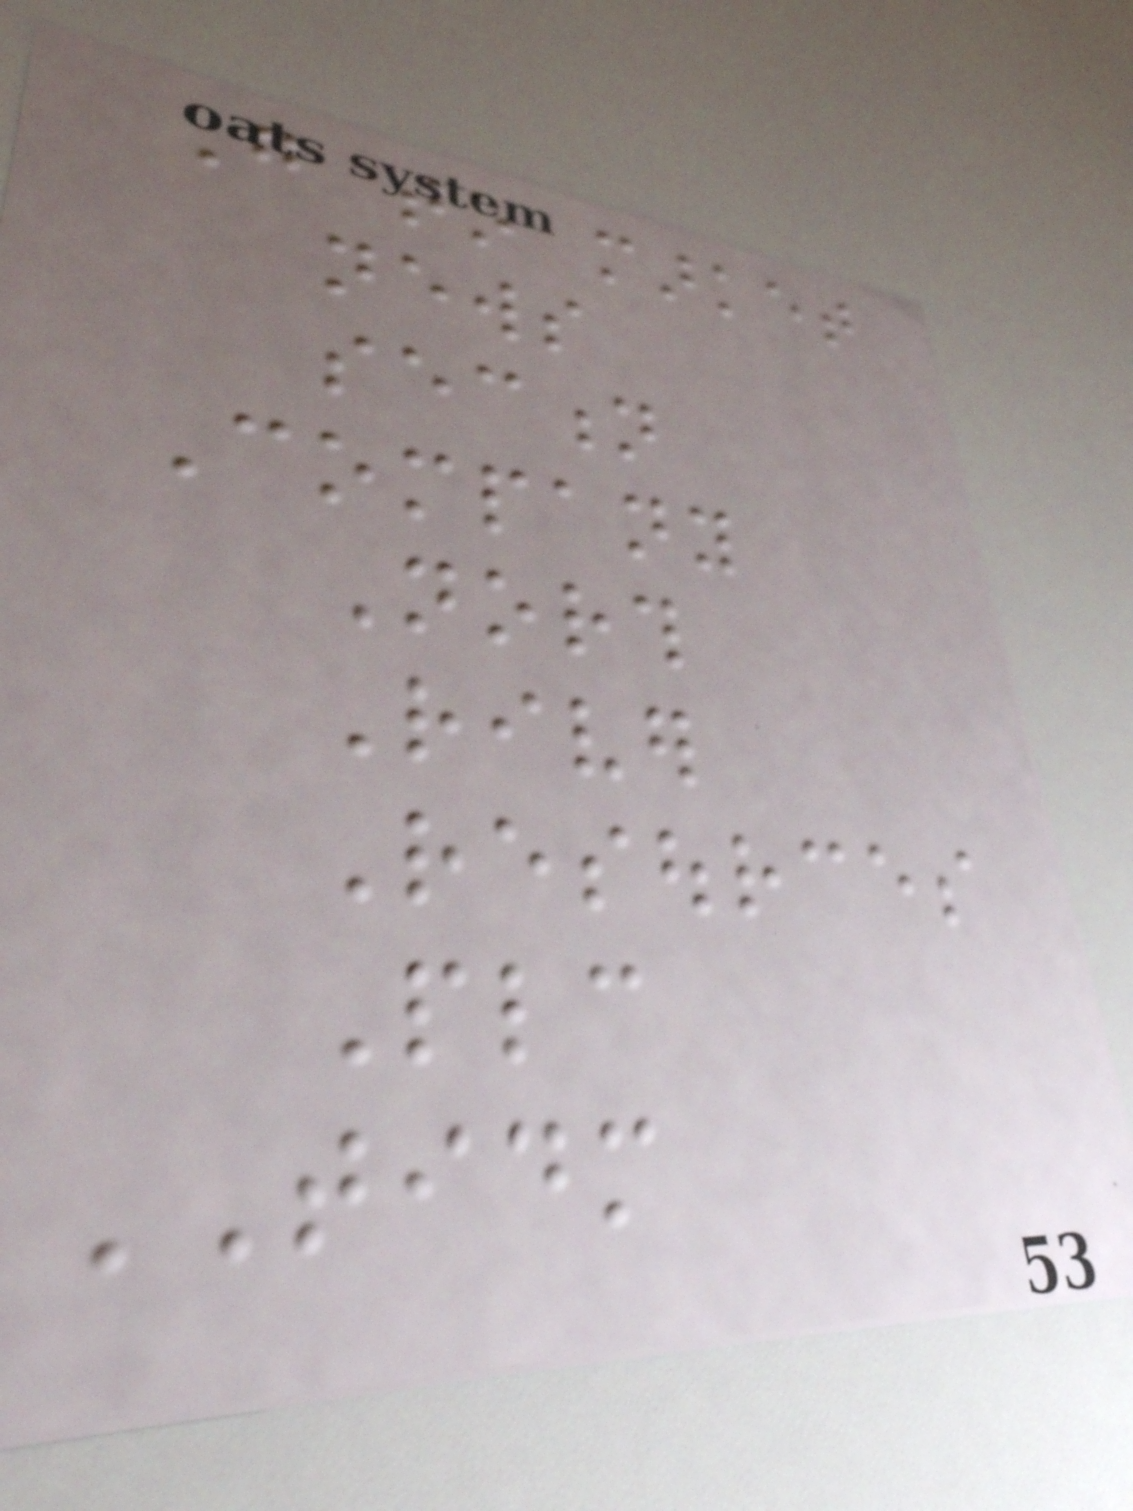Go to market
news
section
Company
North
River
Resources
Plc
TIDM
